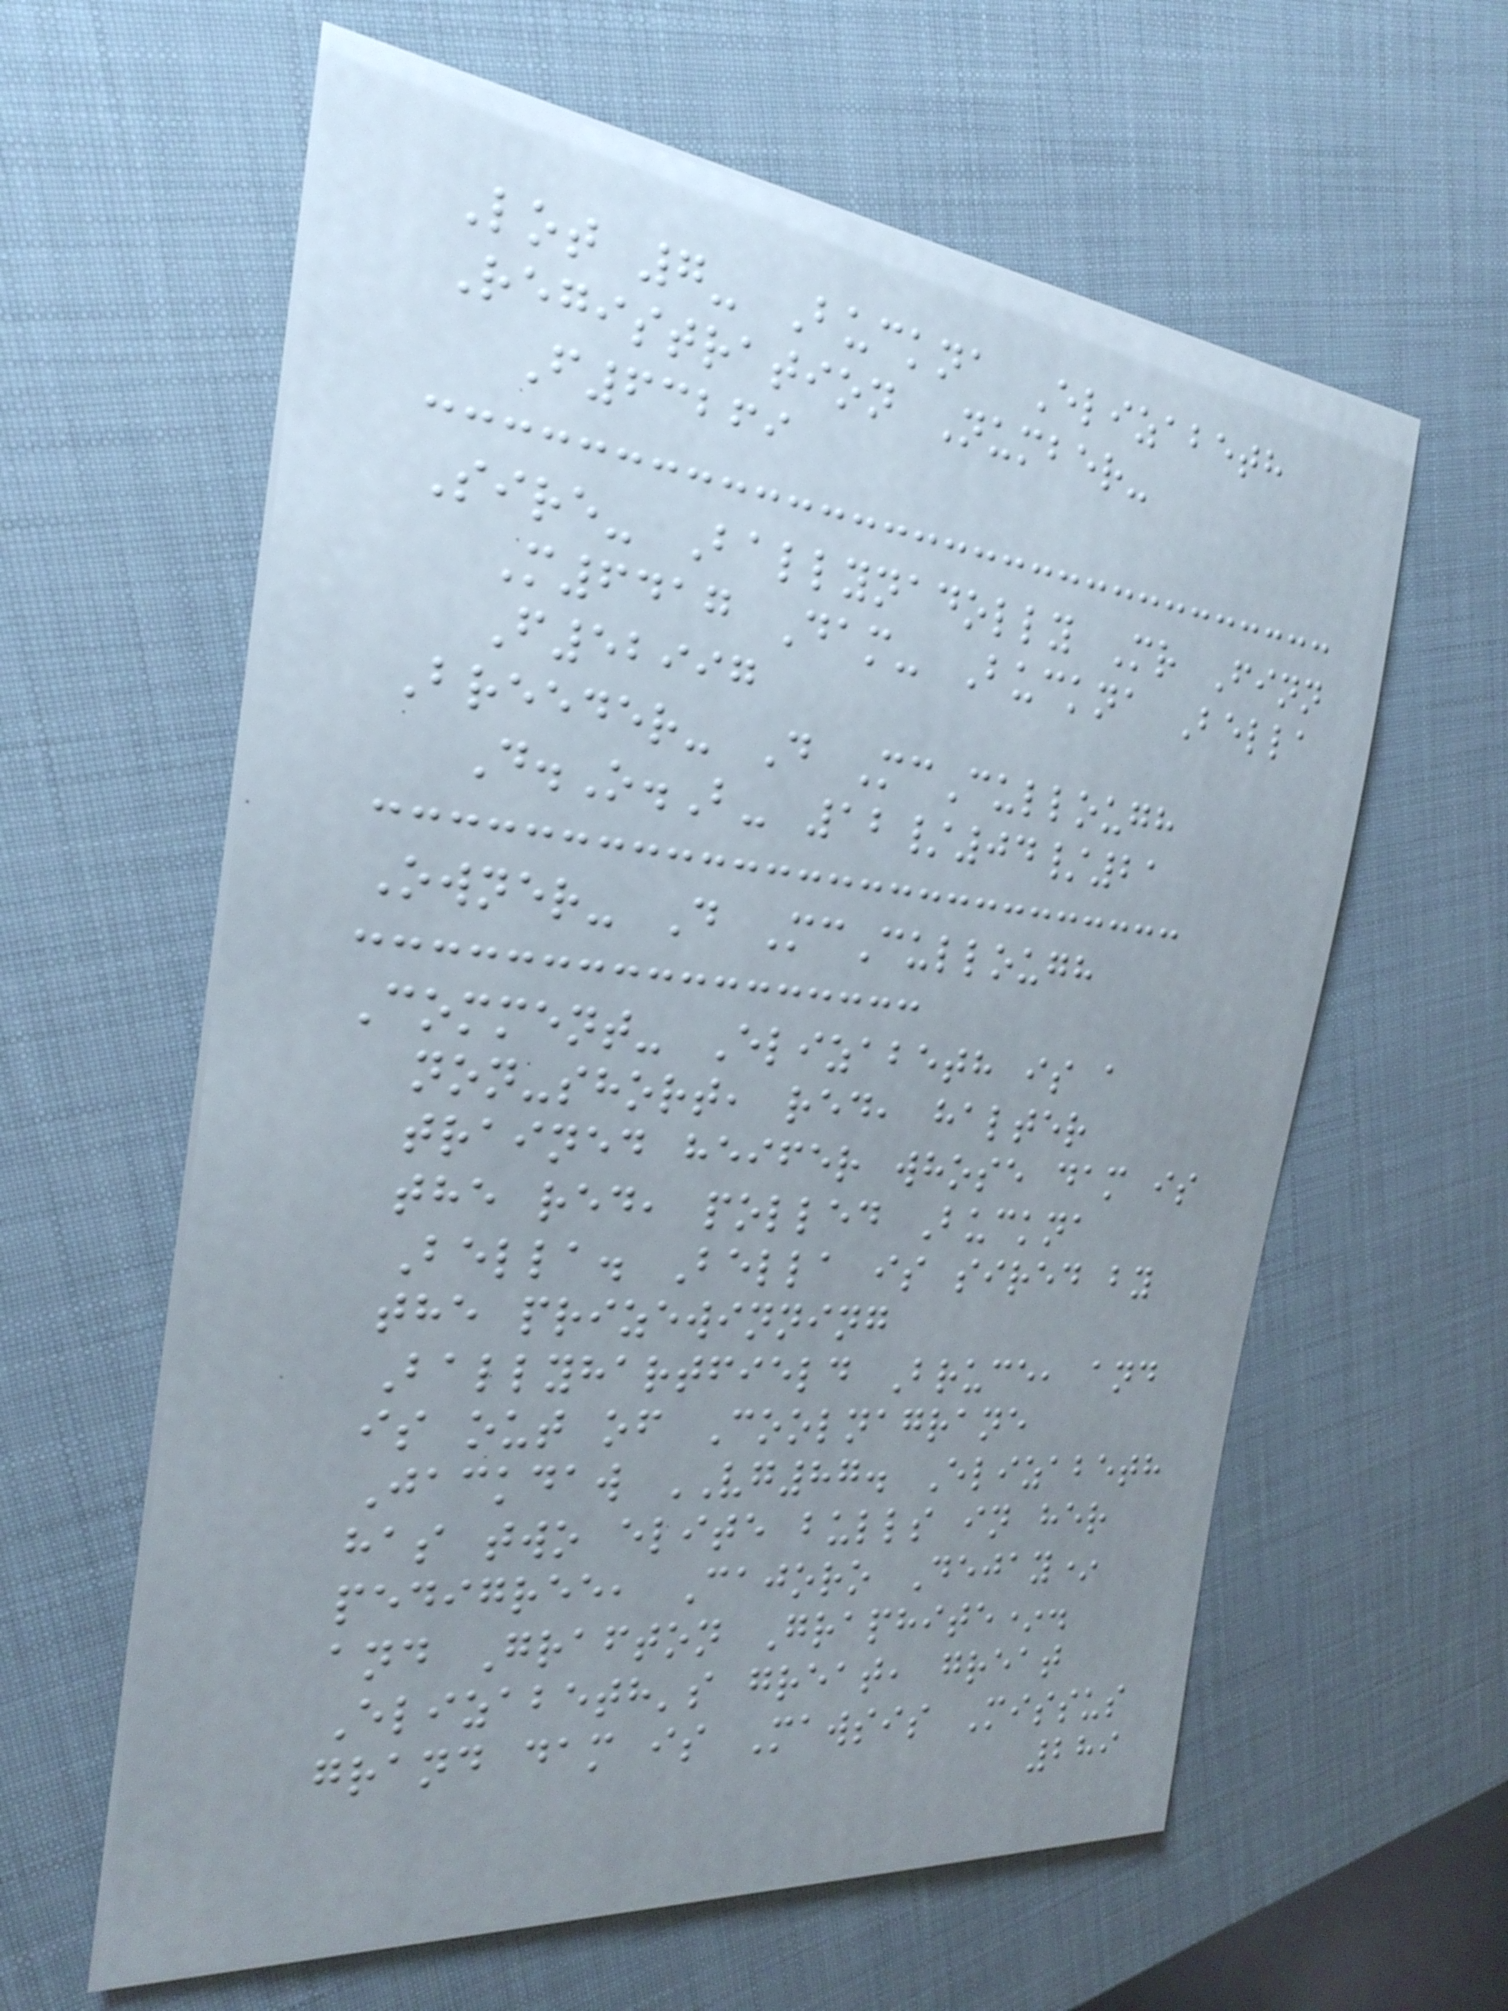Lot 7- Buckna Elizabeth
Registration Number-
F63269
Sire- Ballynadolly Mr Finn
M6417 Dam- Buckna Bella
F52997
Breeder- D McCullough
D.O.B- 12/04/21
Owner- D McCullough
Comment- Elizabeth is a
non-short, red, halter
trained heifer whose dam is
the red, polled Buckna
Bella. Bella is sired by
the prizewinning
Ballyhartfield Bruce, and
is out of Coolnagrane
Jackdaw VG87. Elizabeth
has two elite bulls in her
pedigree, Cajoro Dejay*
and Grafton Graphite*.
Elizabeth's great, great
grand dam is Mawsis Missus
289
